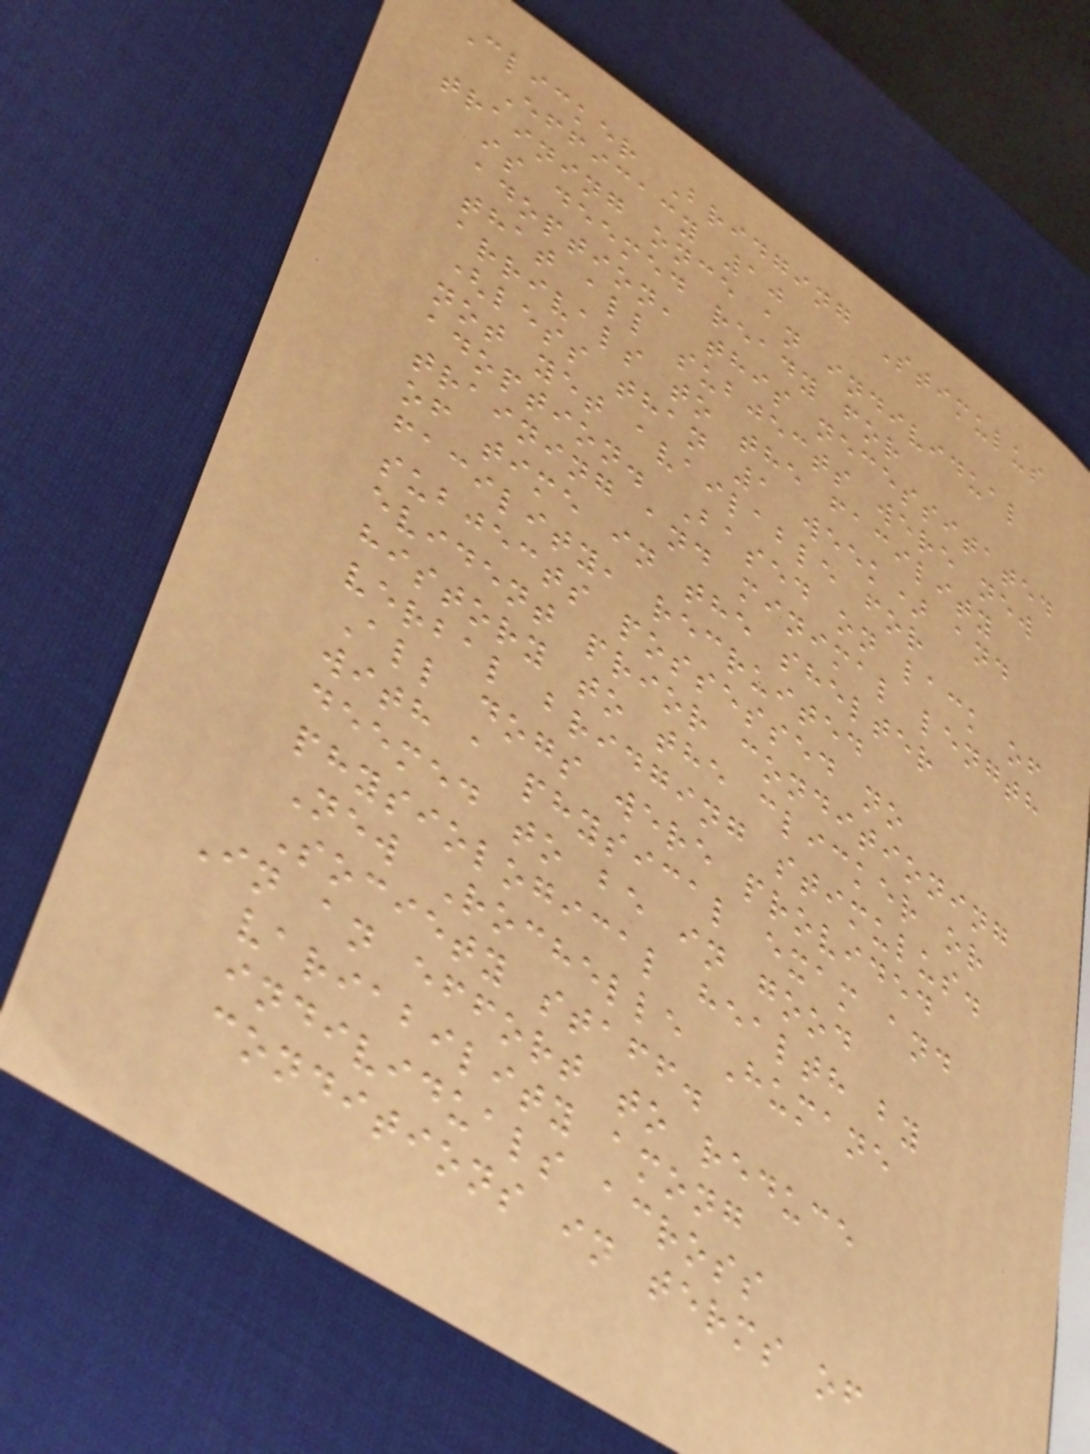Clicker Bridging Stimulus
Efficacy 10
training once an individual
is deemed ready for
adoption, this necessitated
that all subjects were new
arrivals to the facility
(less than 1 week) and
not yet available for
adoption. Based on lack of
training and minimal length
of time in the shelter
facility, recruited
subjects possessed no
evident prior conditioning
history to the clicker or
verbal bridging stimulus.
All dogs were provided
with a physical exam and
deemed to be in good
physiological health by
New Rochelle Humane
Society staff.
In an effort to reduce
variability among
individuals across
conditions in terms of
